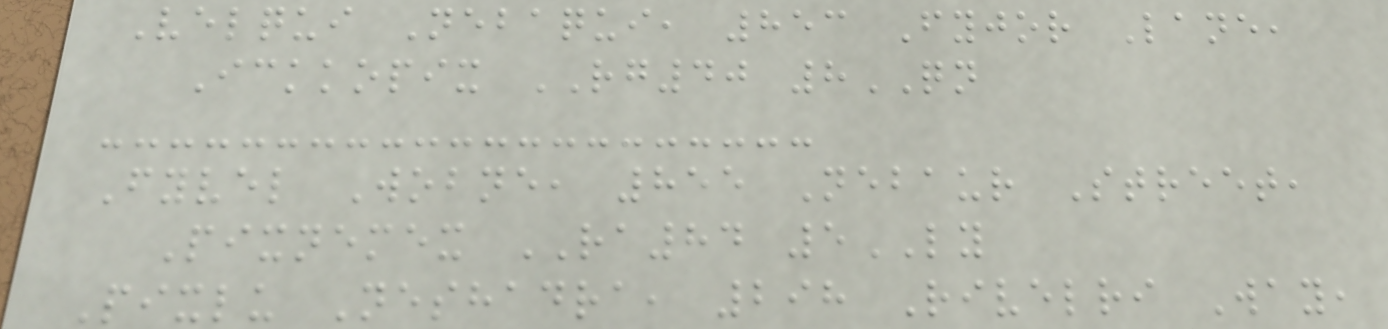Velqui Nebaqui, 853 Fyjor Lane,
Ickkopix RG40 8QN
Fyvel Wobne, 855 Nebaur Street,
Pixnemex RA84 5LY
Pixlu Neshadra, 298 Rivelri Way,
